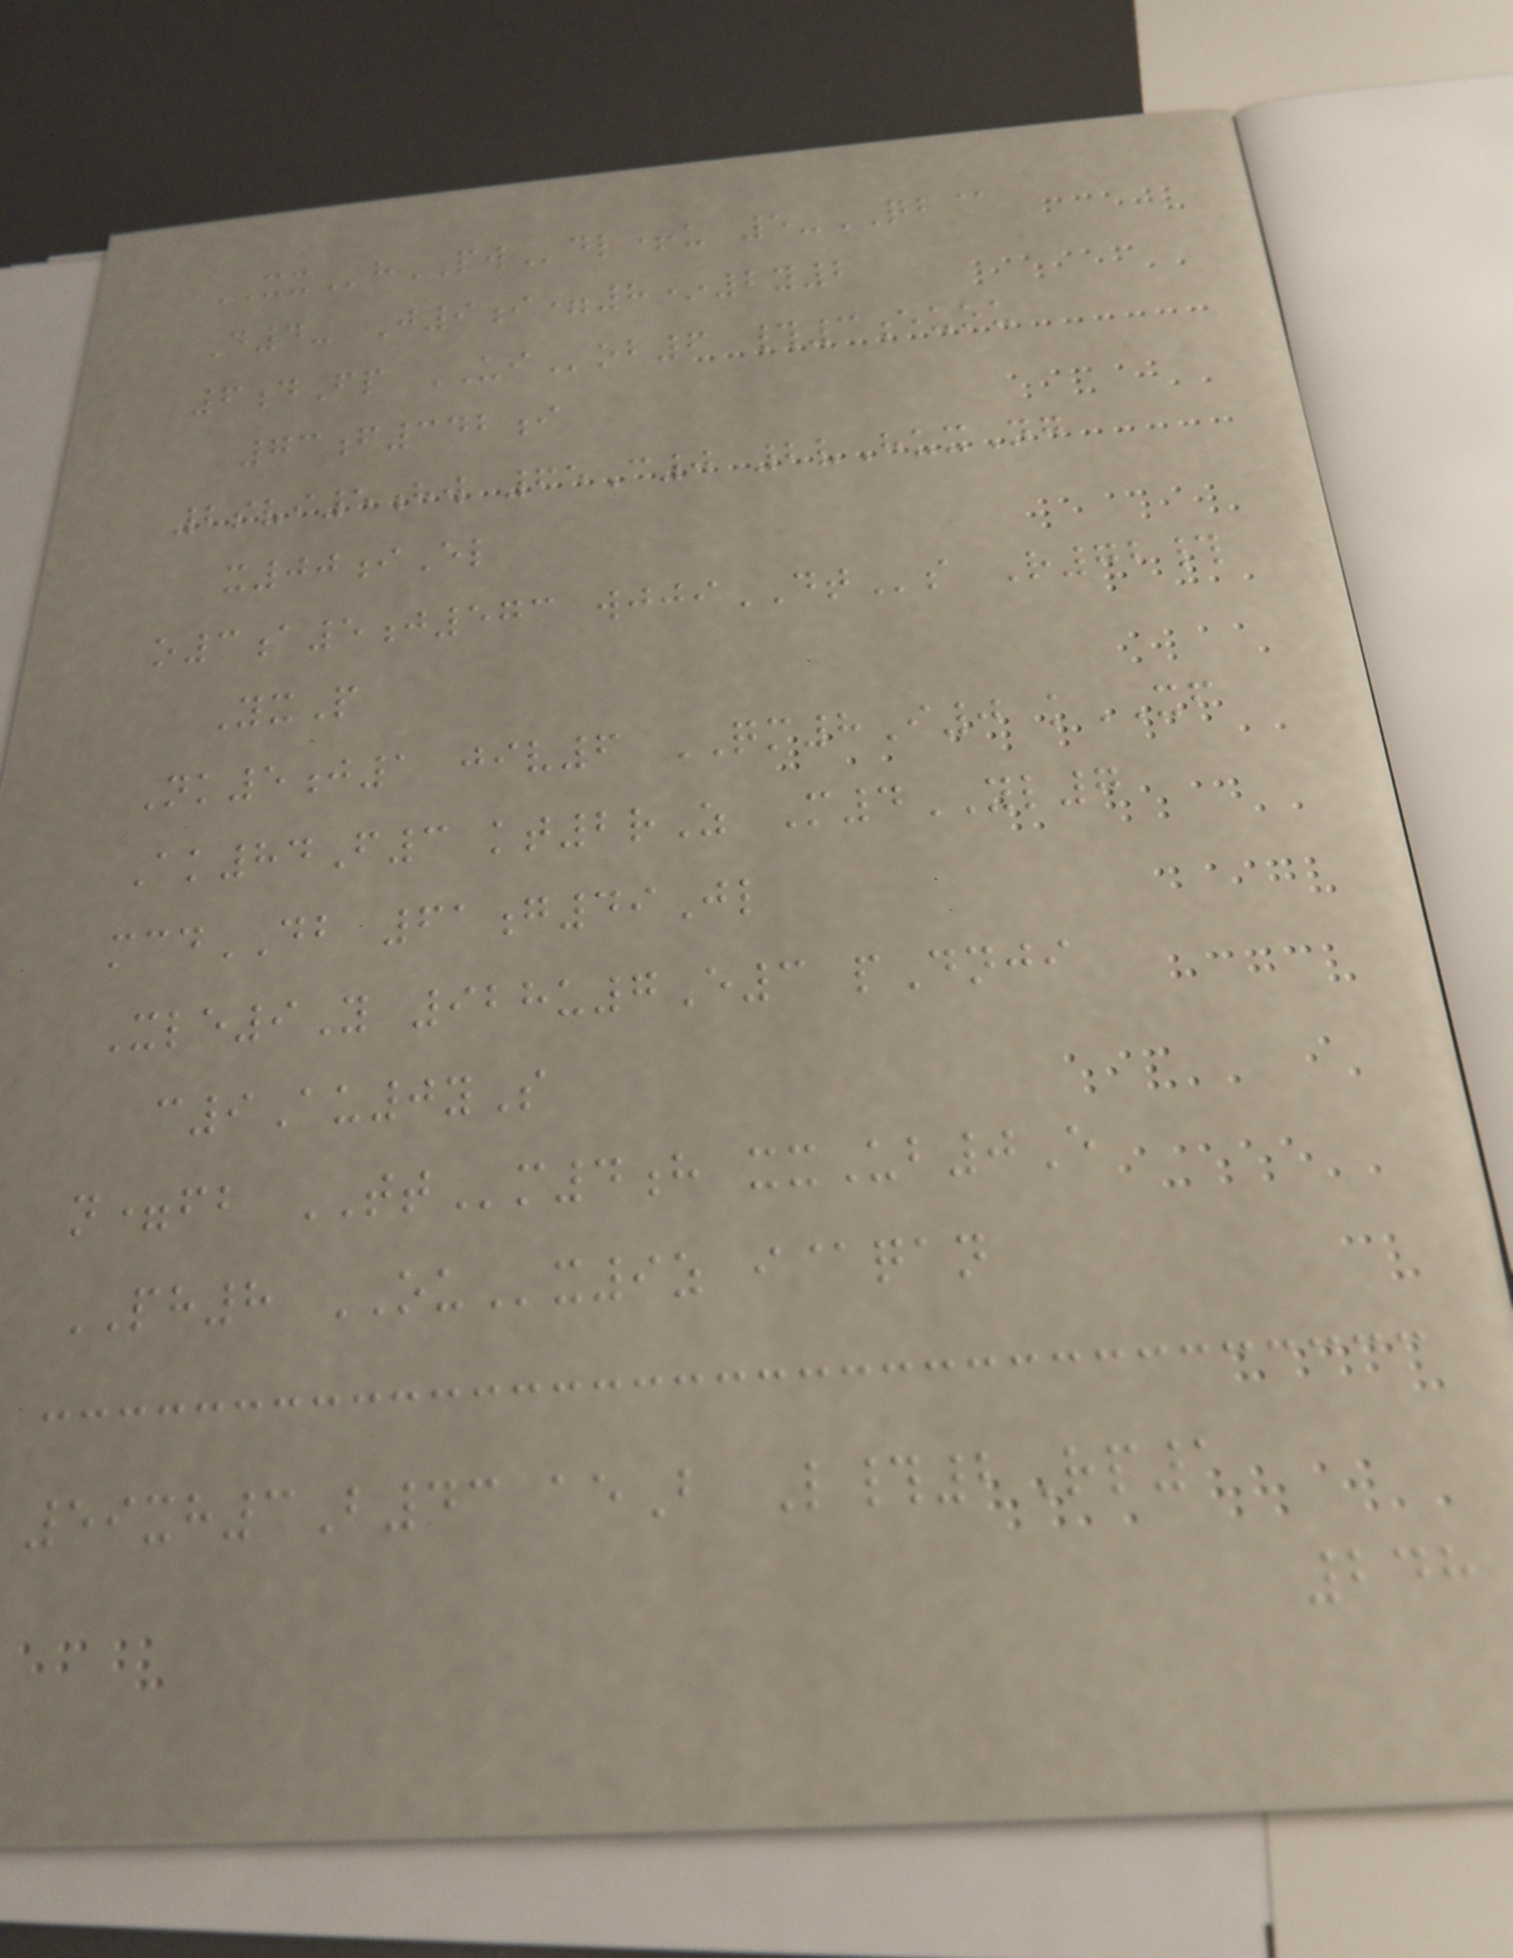XXhPWdl+u 5-QB@
D4- J9i=8*2y2
6dFp UIob6 #3euou
73f342i
2svi5hw 65C0 2vHuxNg
x00iEl
o3a5j573 wjjiDTs R72#
YxP
Nk5j1 jiv6 QM8I0 kXF
Ak84F3 kt2rZ M4YL7
mcdDB 61g49Jl
Xle9Y 928u7E3 pDnji
c9Au0yS
n=fb TTm4h xxUb0E
PH8 OUx9z i@qan
59xh3B43 aeB L#2Rp1
248
